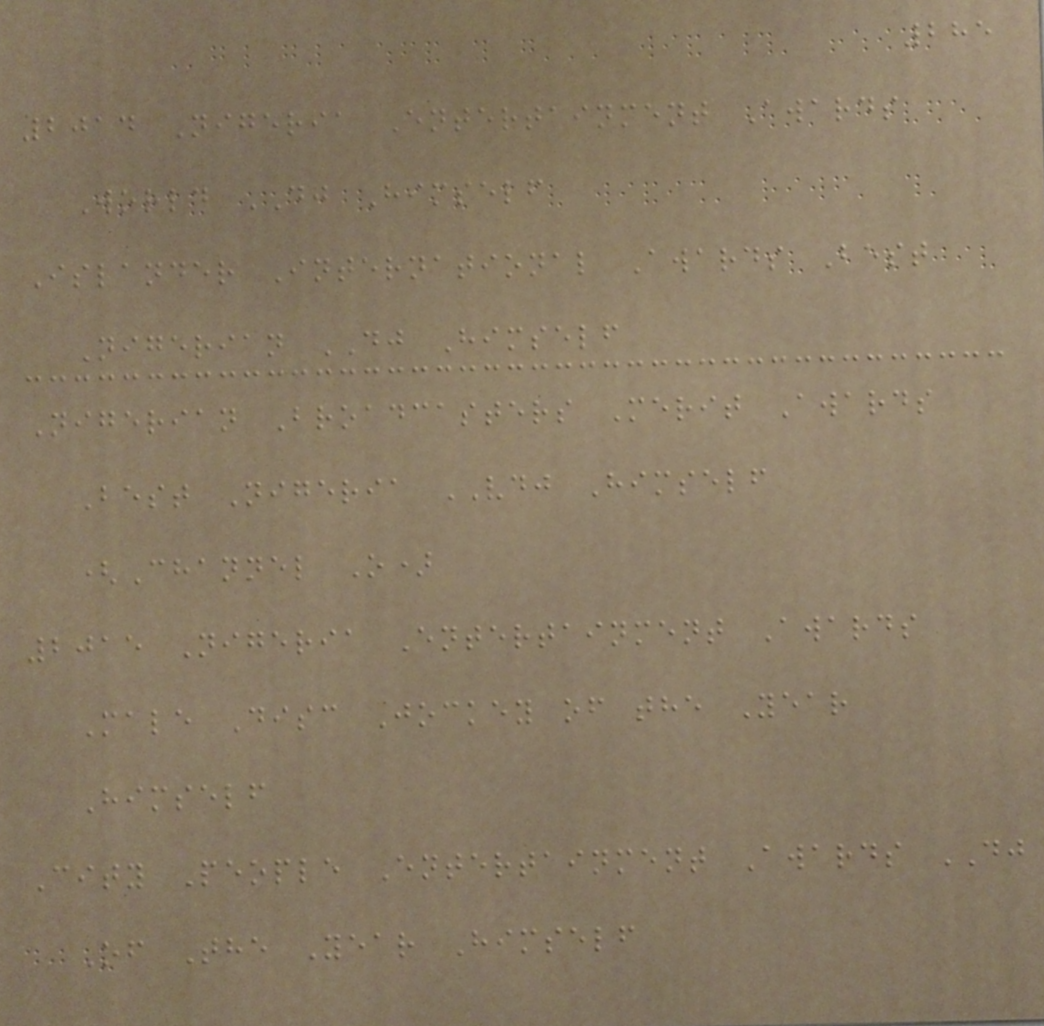285
2014 Nigeria Entertainment Awards
World DJ Himself
Islander International Awards Best
Nigerian DJ Himself
Nigerian Broadcasters Merit Awards
Best Nigeria VDJ Himself
(Channel O)
2015 Nigeria Entertainment Awards
Male Disc Jockey of the Year
Himself
City People Entertainment Awards DJ
Of The Year Himself
